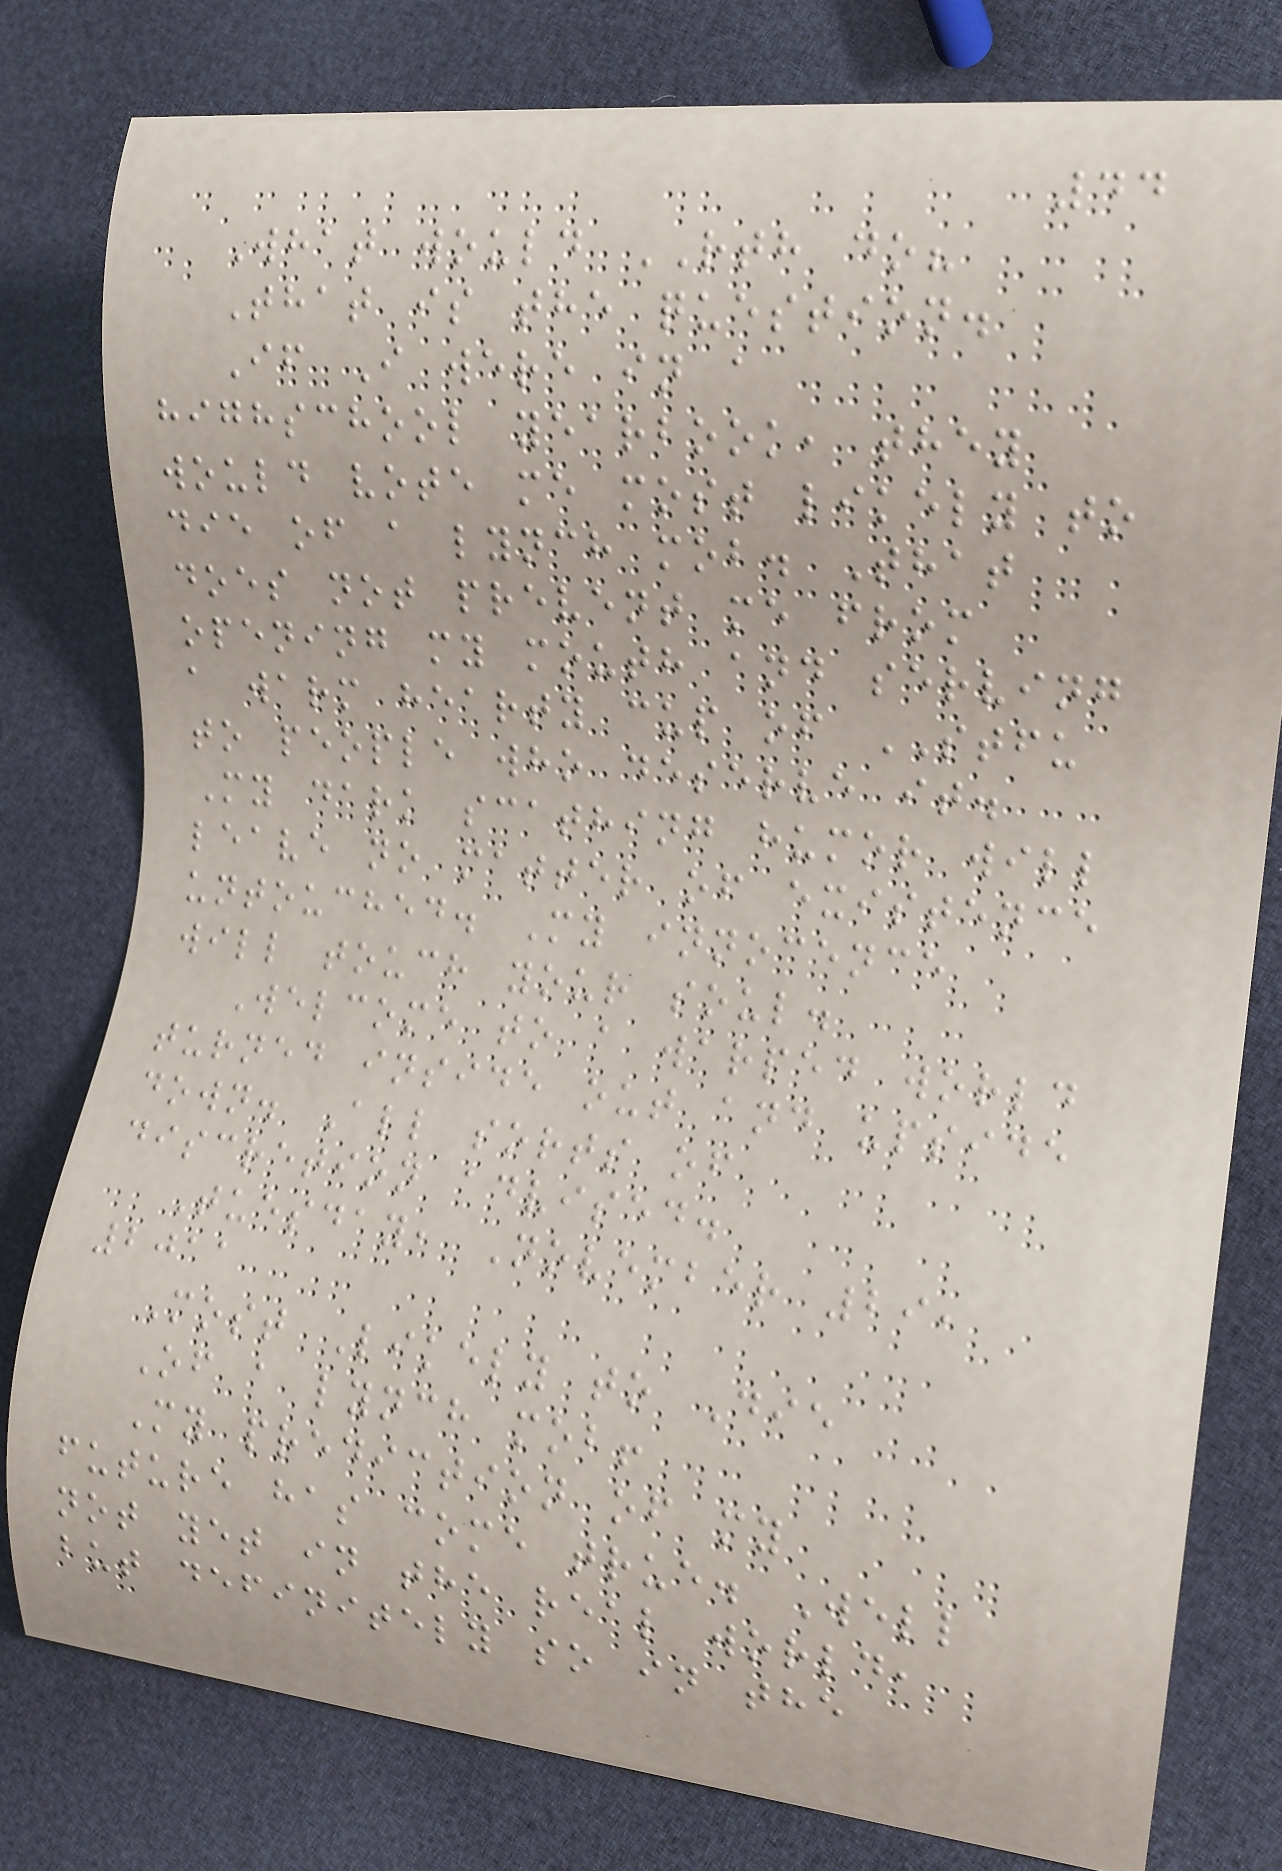44
What would RTH do?
That is the question.
If I were in a
highschool yearbook, they
would vote me most likely to
die of a lynch mob. That
does not prevent me from
opening my mouth and serving
a warm hearty cup of STFU
to people who deserve it.
My dark scathing humor will
leave no matter of existence
untouched. My innocence
will touch your soul.
Welcome to a warped world
turned inside out and upside
down. All sorts of
discretion advised.
Tuesday, November 29,
2011
Most Likely to Die
Of a lynch mob!
My prediction of my
future has come true. Well
not yet in the real world,
but definitely so in the
